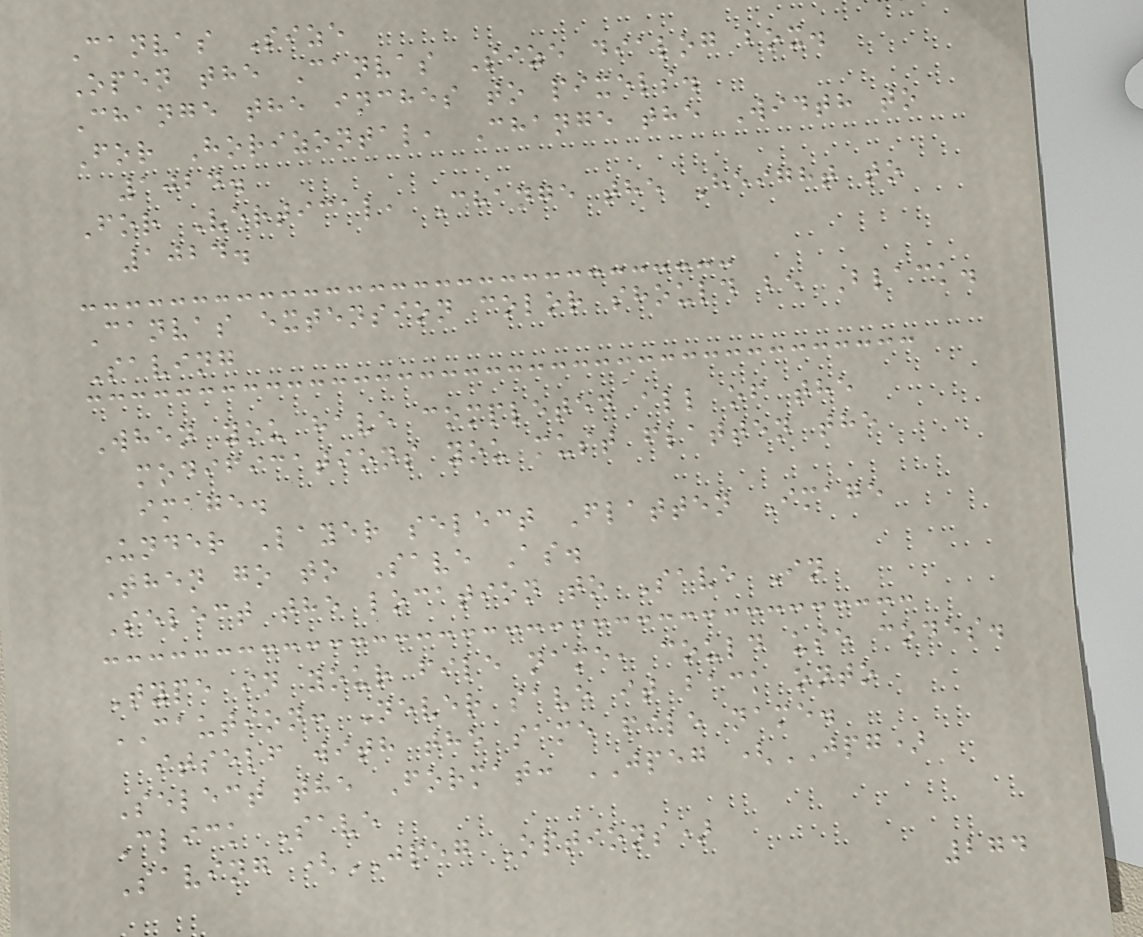Canvas Size
Open the Canvas Size dialog box.
Change the inches to pixels.
For Horizontal, Change the Width to
1024.
For Vertical, Change the Height to
1024.
Canvas extension color should be Black.
Saving
When you have completed all of the
modifications you must flatten the
image.
Under Layer select Flatten Image
Then go to Save As.
Select the location to Save In
Type in your file name, could use codes.
CAUTION: Never save it back onto
itself with the same file name.
Select the Format: JPEG (JPG)
Click Save
Saving (JPEG Options)
274
